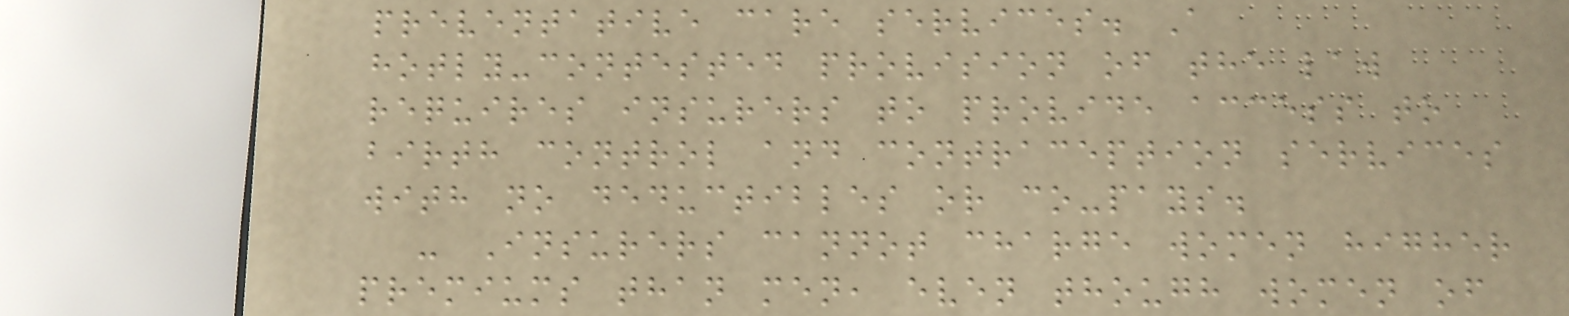preventative care services. A
hotly-contested provision of the law
requires insurers to provide access to
birth control and contraception services
with no deductibles or co-pays.
- Insurers cannot charge women higher
premiums than men, even though women of
